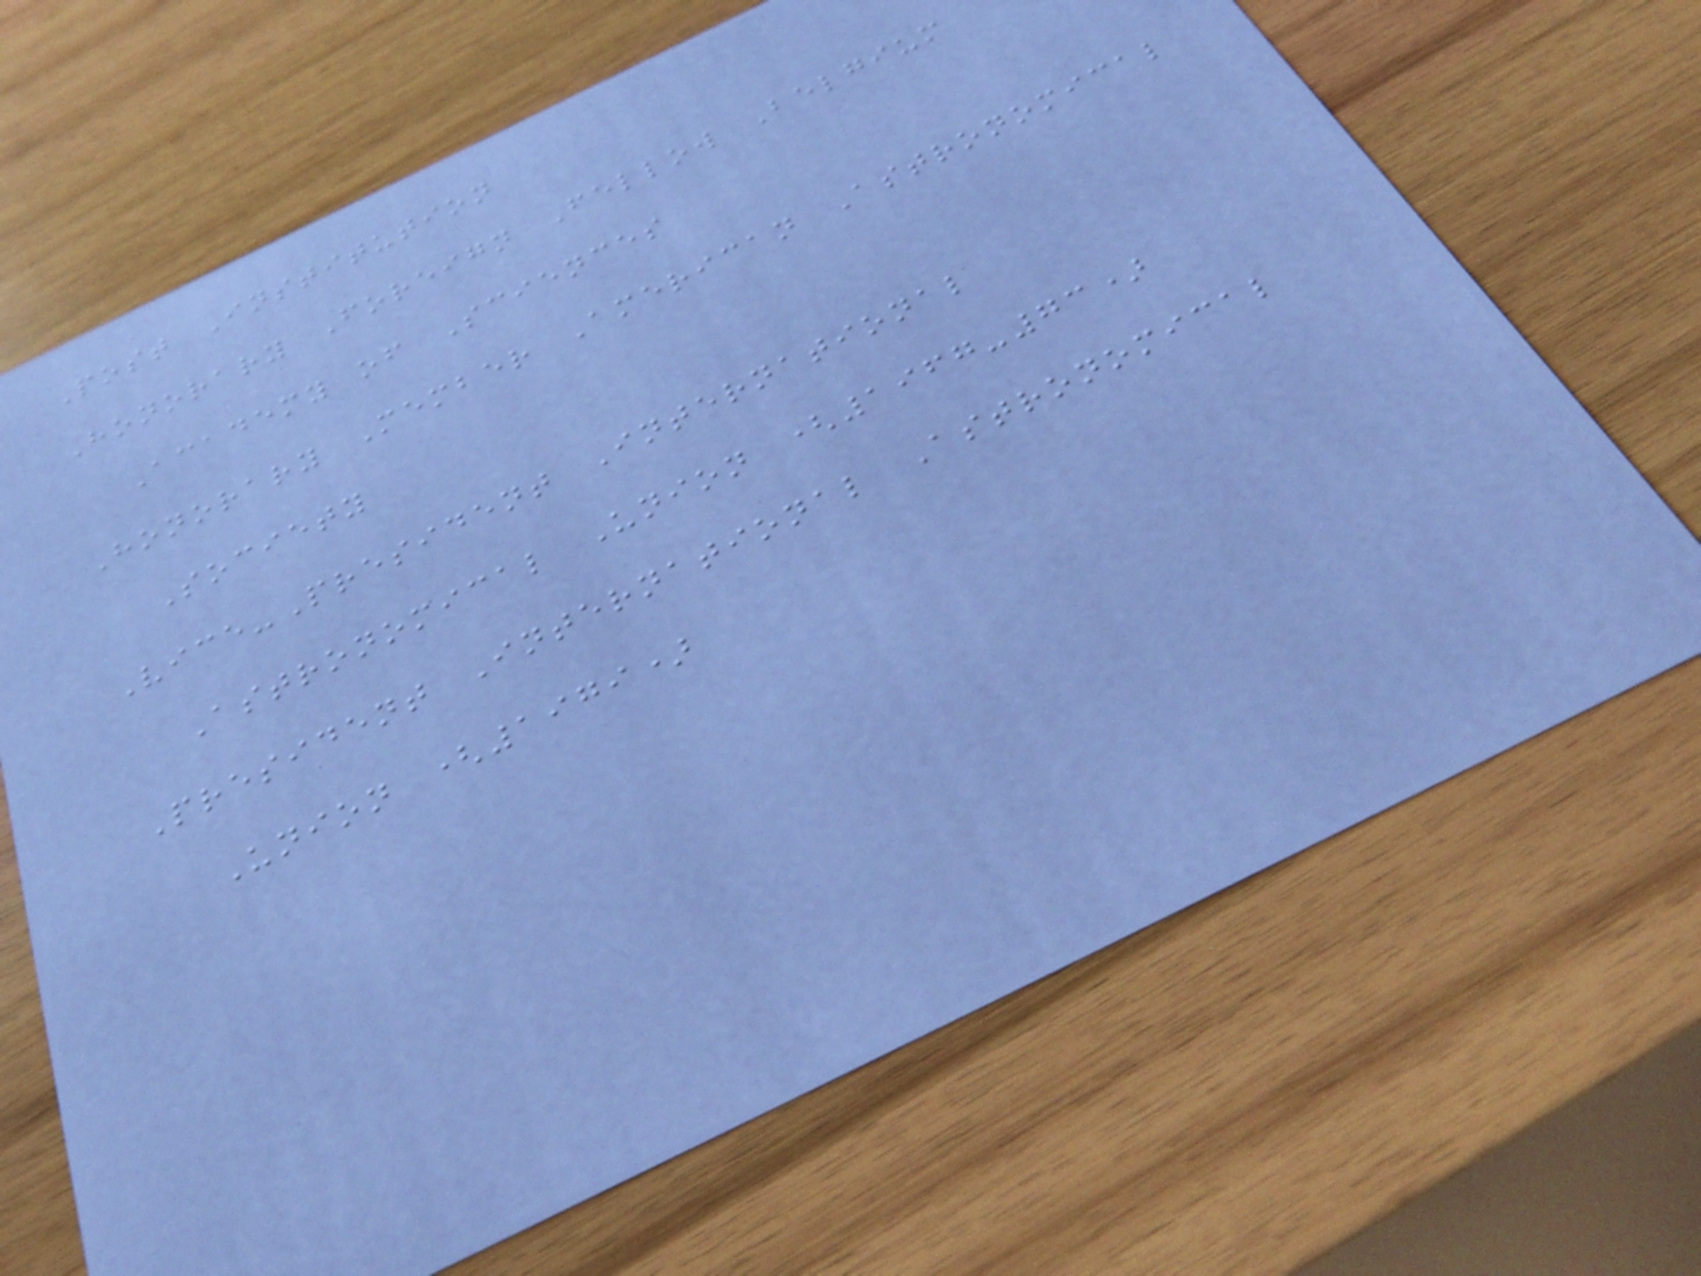Post Institution
Honorary Foreign Fellow Belgium
Academy of Sciences
Honorary Member American Astronomical
Society
Vice-President International
Astronomical Union (1967-73)
President International Astronomical
Union (1979)
